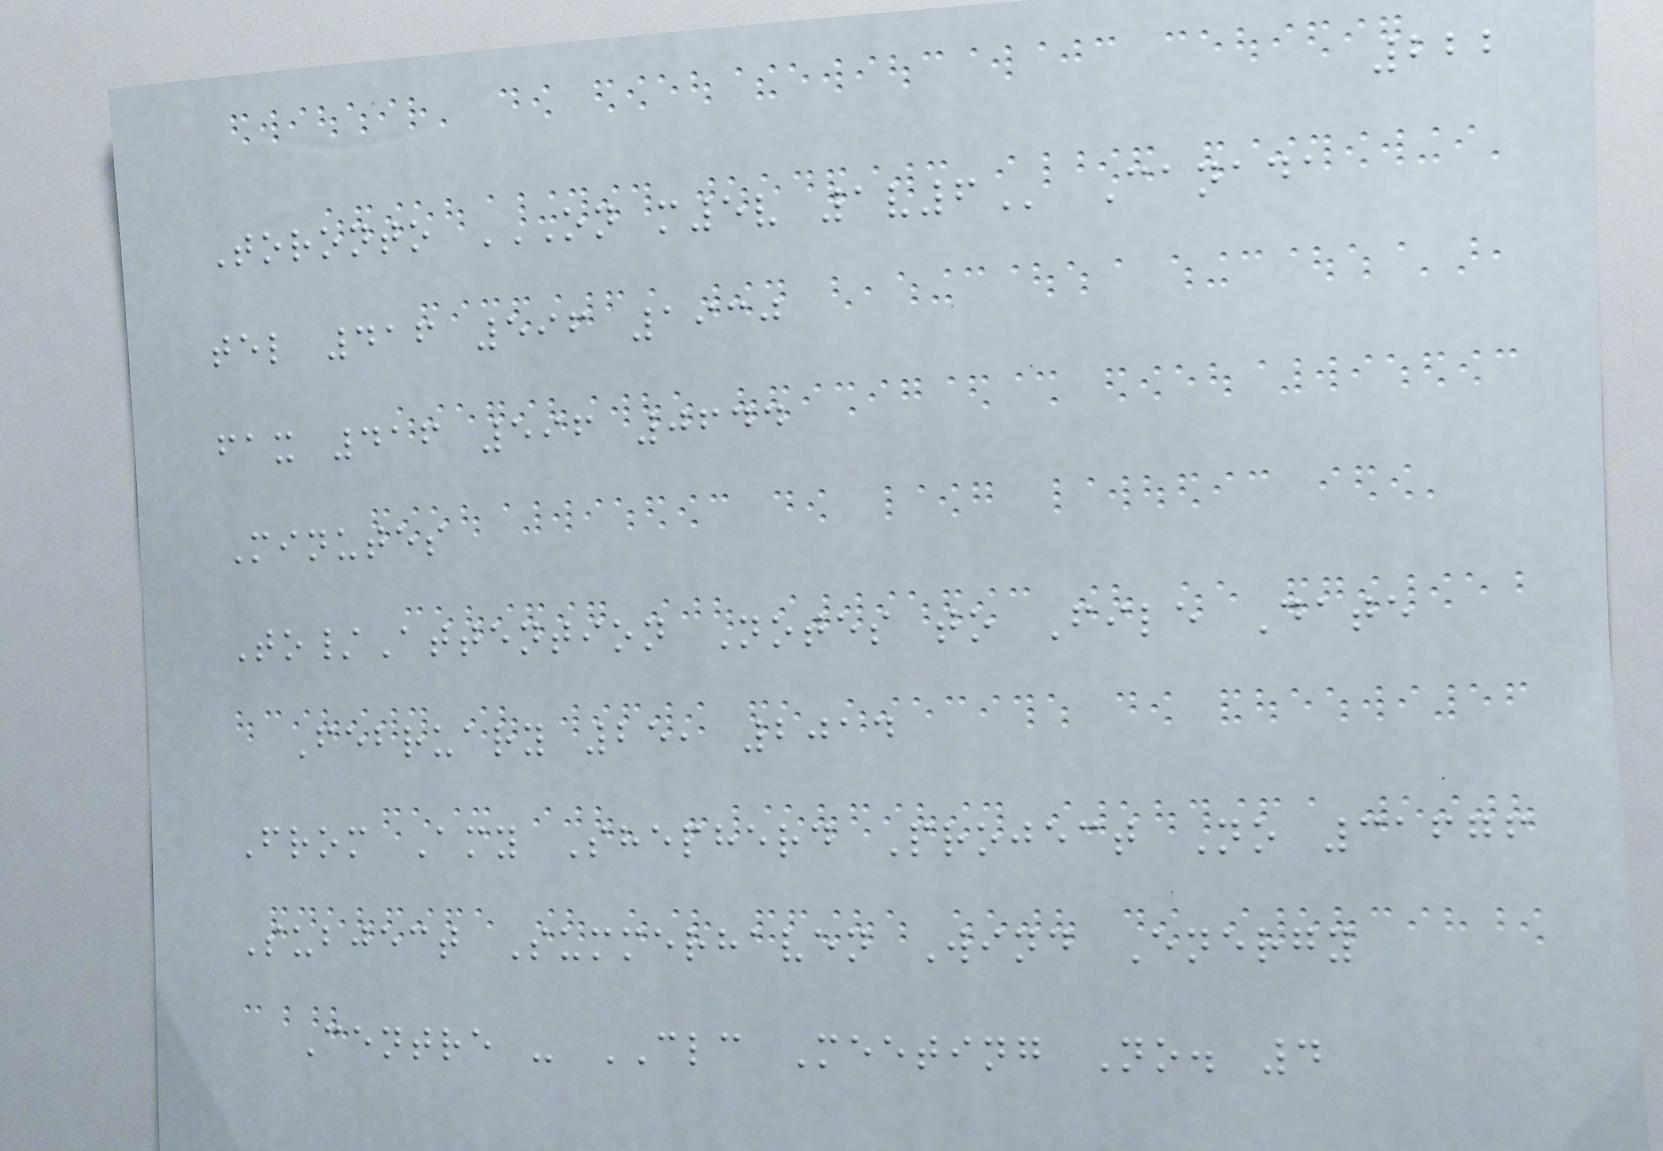222
Toronto ON M5V 1V6 Canada
tel 416 596 1930
fax 416 596 0644
Minutes
To/Attention Notes to File Date
February 25, 2014
From Amy Shepherd Project No 31676
Subject Summerhaven Wind Energy
Centre - CLC Meeting No. 4
